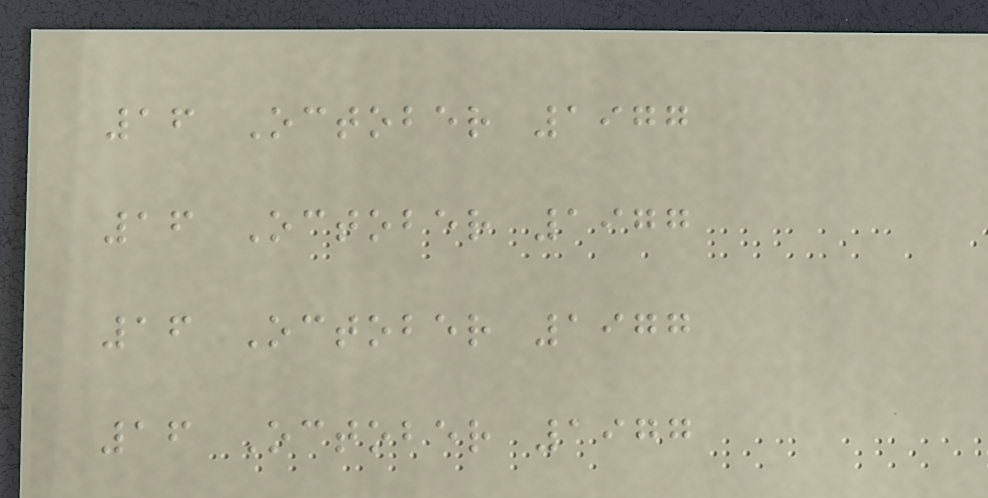16 October 1977
16 October 1977
16 October 1977
16 October 1977
